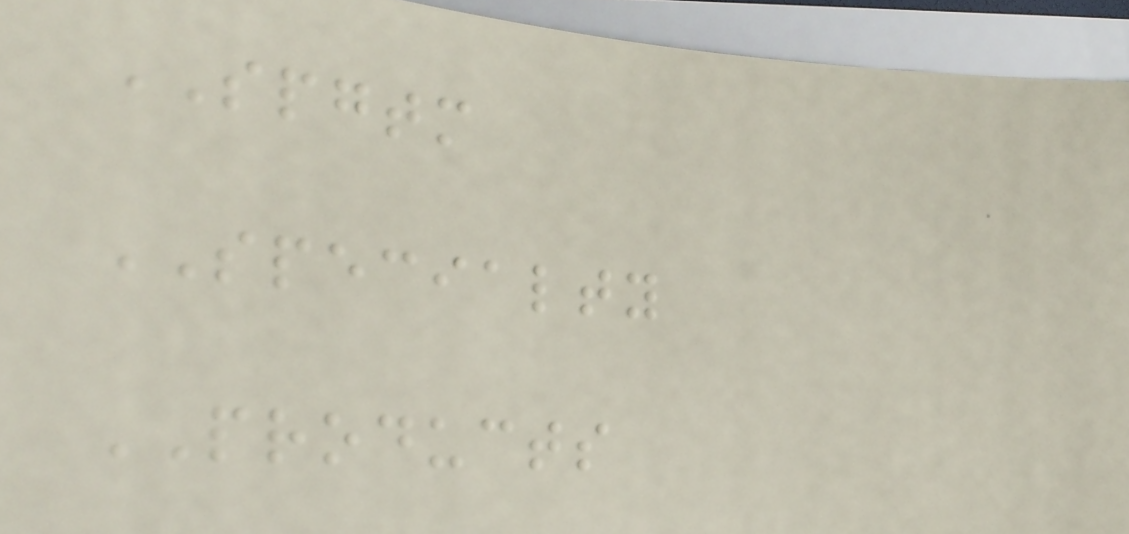SPGTM
SPECIALTY
PRODUCTS
